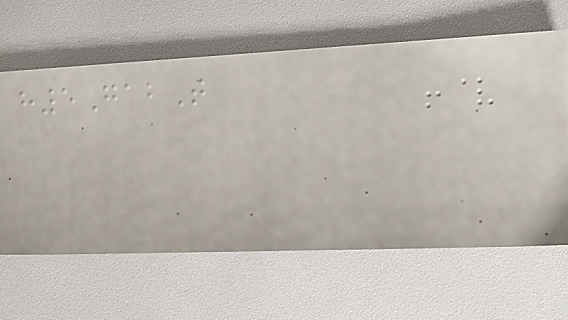h5GabT
